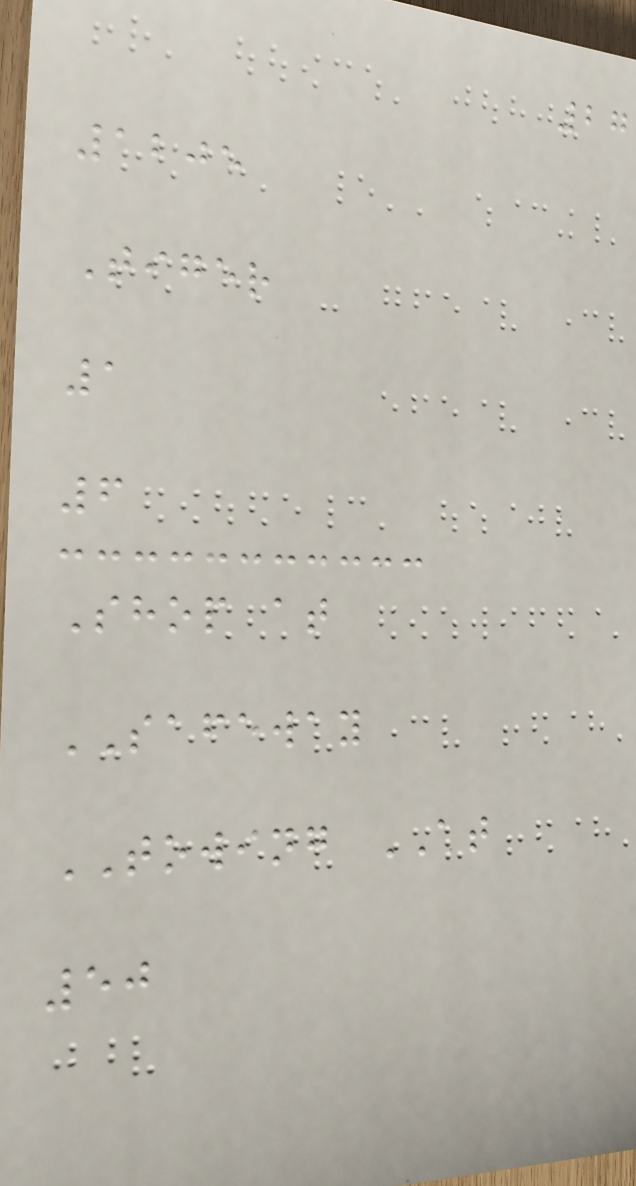27
1205
Tiger
1
6
Shop at
SAFEWAY
TOWING AT
50
